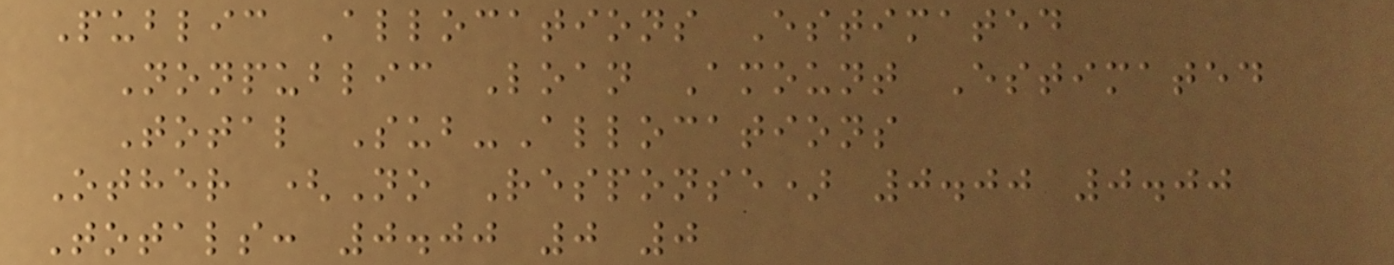Public Allocations Estimated
Nonpublic Loan Amount Estimated
Total Sub-Allocations
Other (No Response) 0.00 0.00
Totals: 0.00 0 0
